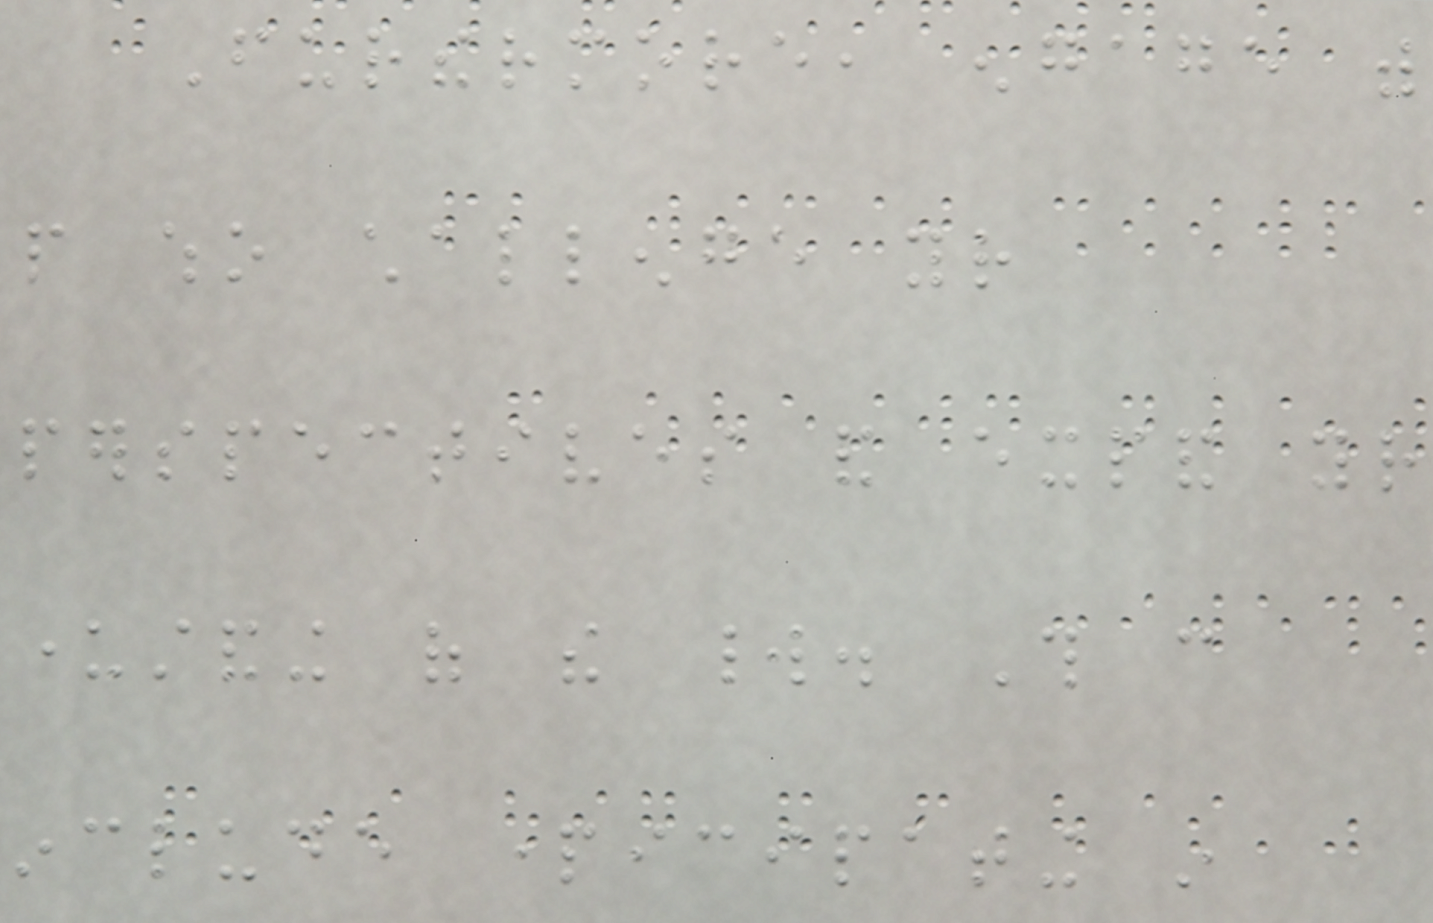Furthermore, engage with
people who challenge your
perspectives and expand your
understanding of the world. This can
include participating in
